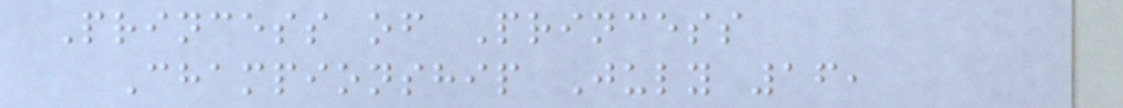Princess of Princess
Championship July 16,
